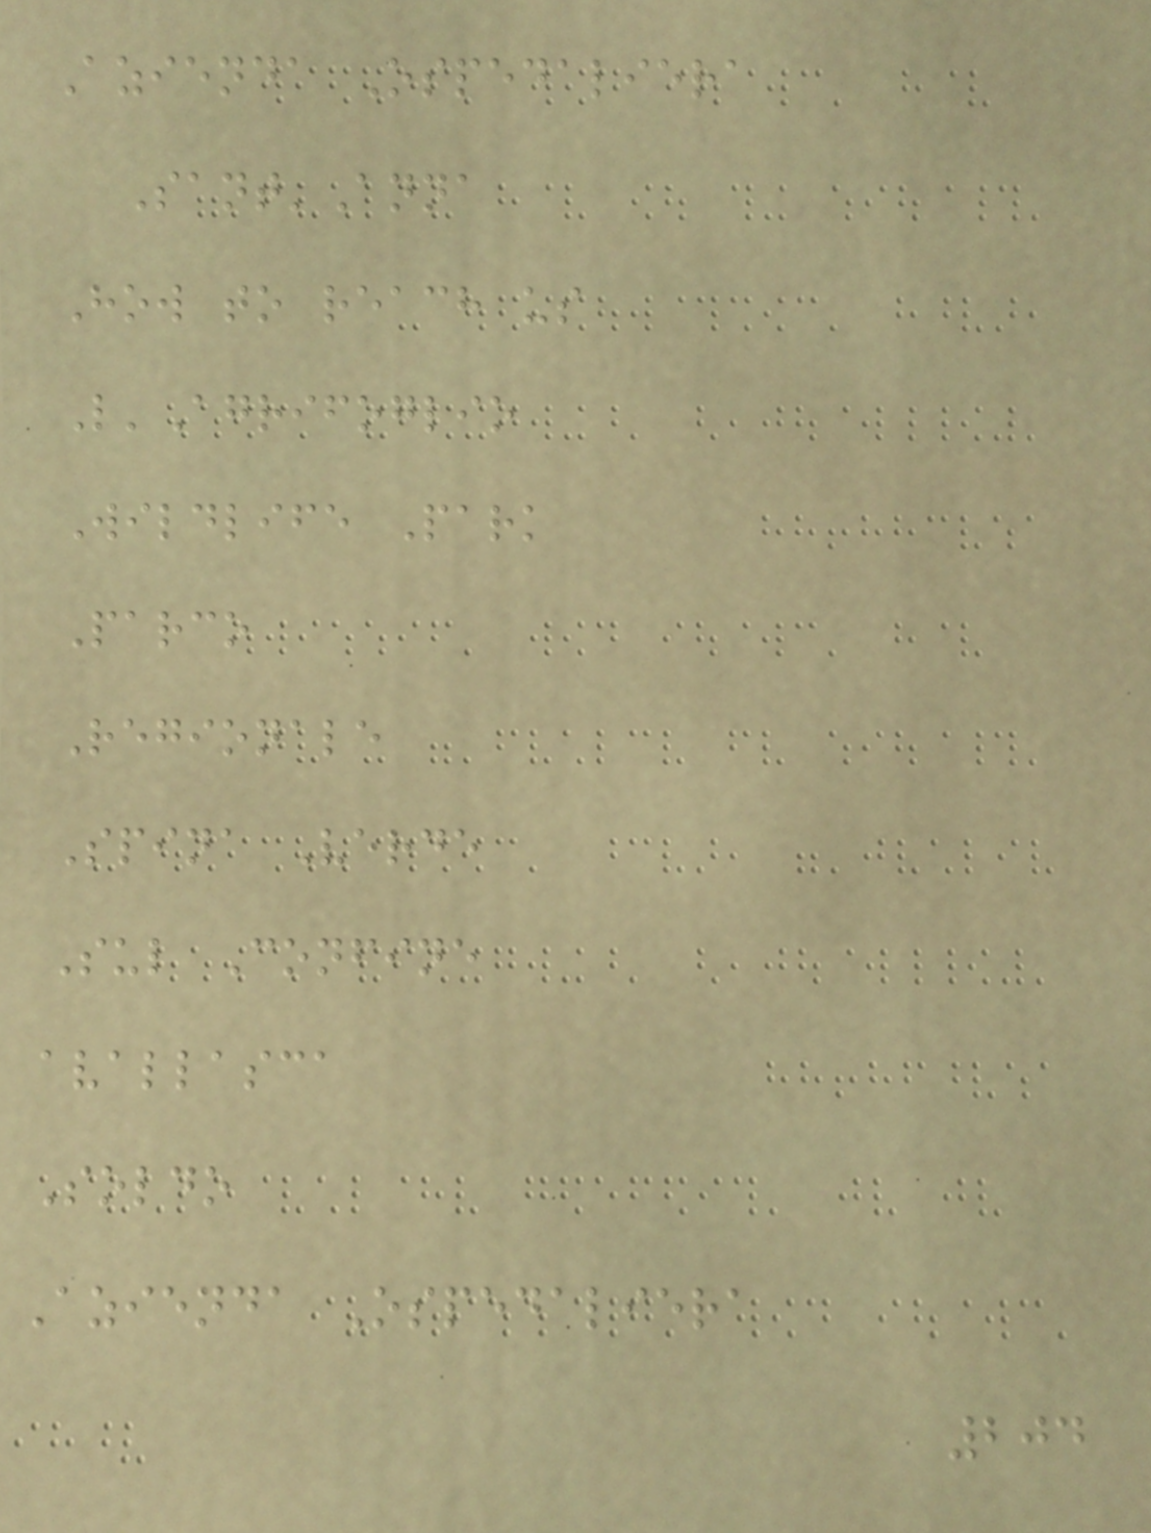Azienda Ospedaliera
Sant'Anna
How to reach us
L'Agrifoglio
Wildlife Park
Parco
Regionale
Spina Verde
Sul Confine
avallasca
Soldo
Azienda Ospedaliera
204
